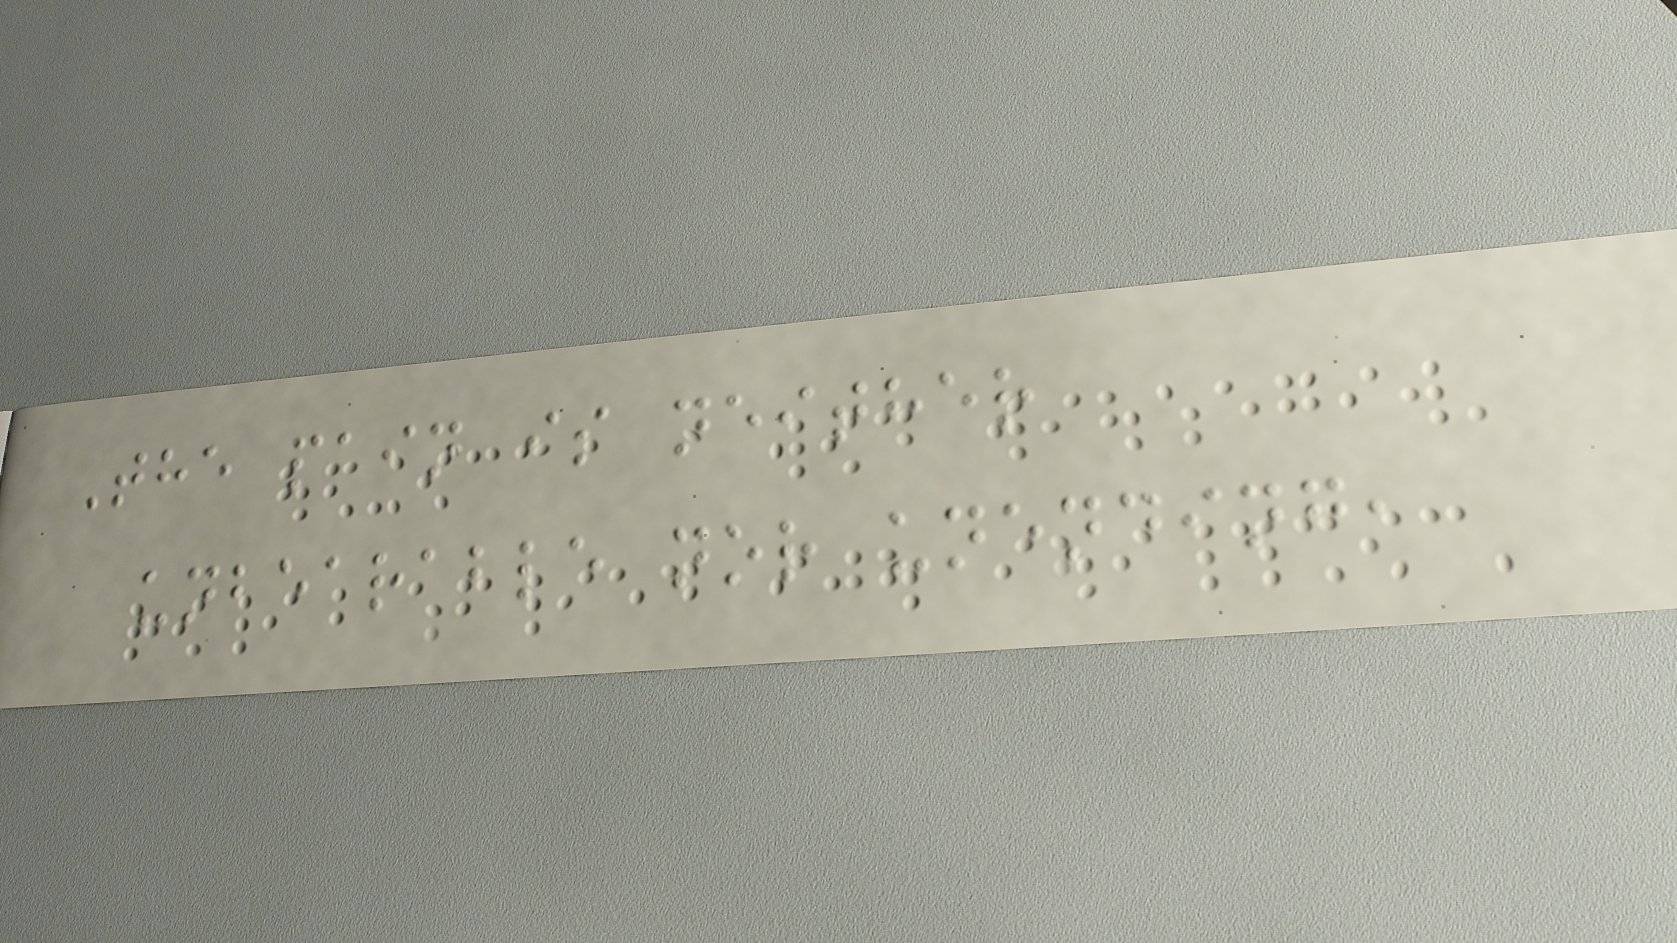The pain is neither
unbearable nor unending,
